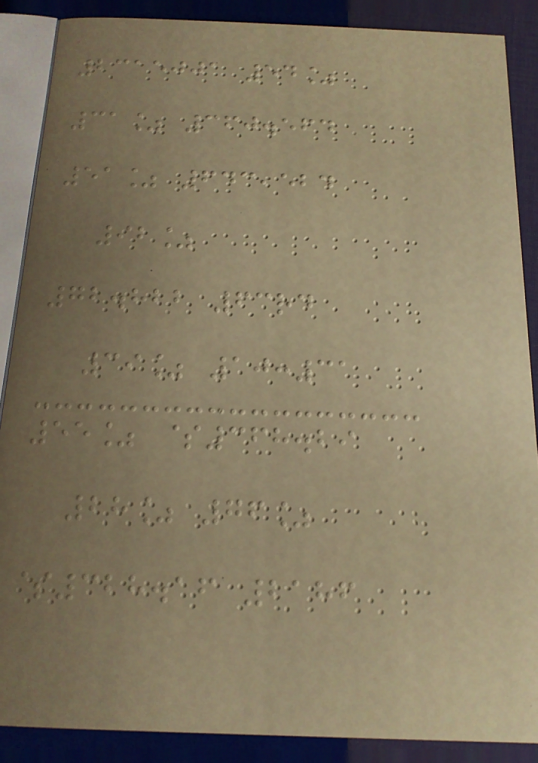2315001 54%
31% 360.564
51% 643,524
92%
72.822 63rd
39% 10:31
55% $368.29
28% 76%
$328.16 2186
